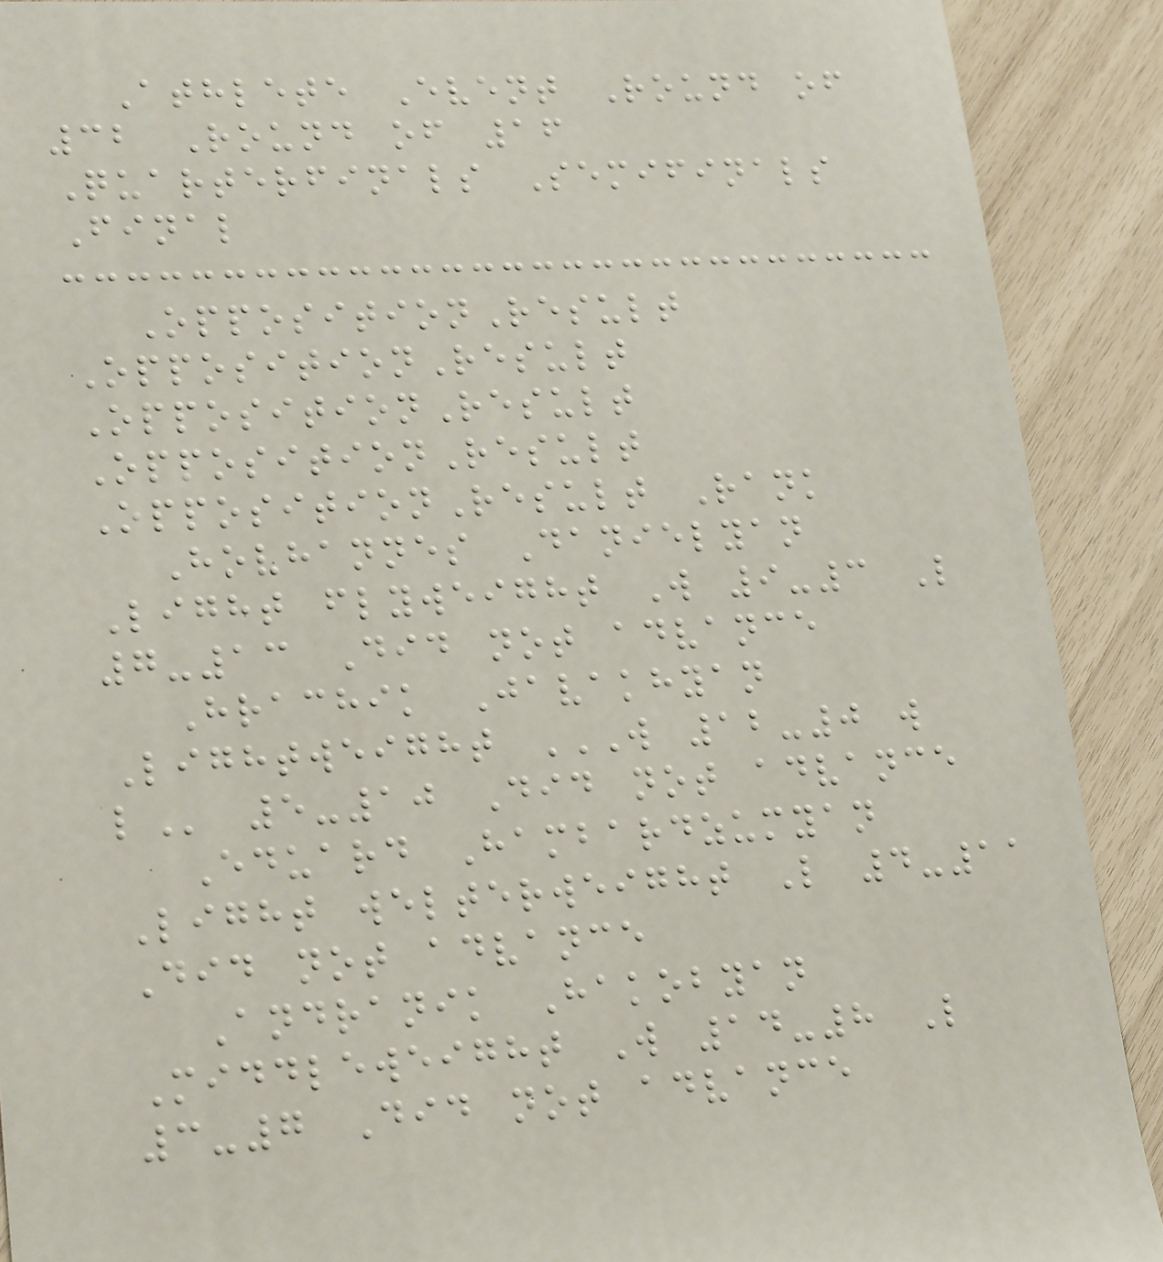Athlete Event Round of
32 Round of 16
Quarterfinals Semifinals
Final
OppositionResult
OppositionResult
OppositionResult
OppositionResult
OppositionResult Rank
Hovhannes Danielyan
Light flyweight W 9-3 L
7-13 Did not advance
Hrachik Javakhyan
Lightweight W 12-0 W
L 5-10 Did not advance
Eduard Hambardzumyan
Light welterweight L 4-11
Did not advance
Andranik Hakobyan
Middleweight W 14-8 L
3-7 Did not advance
